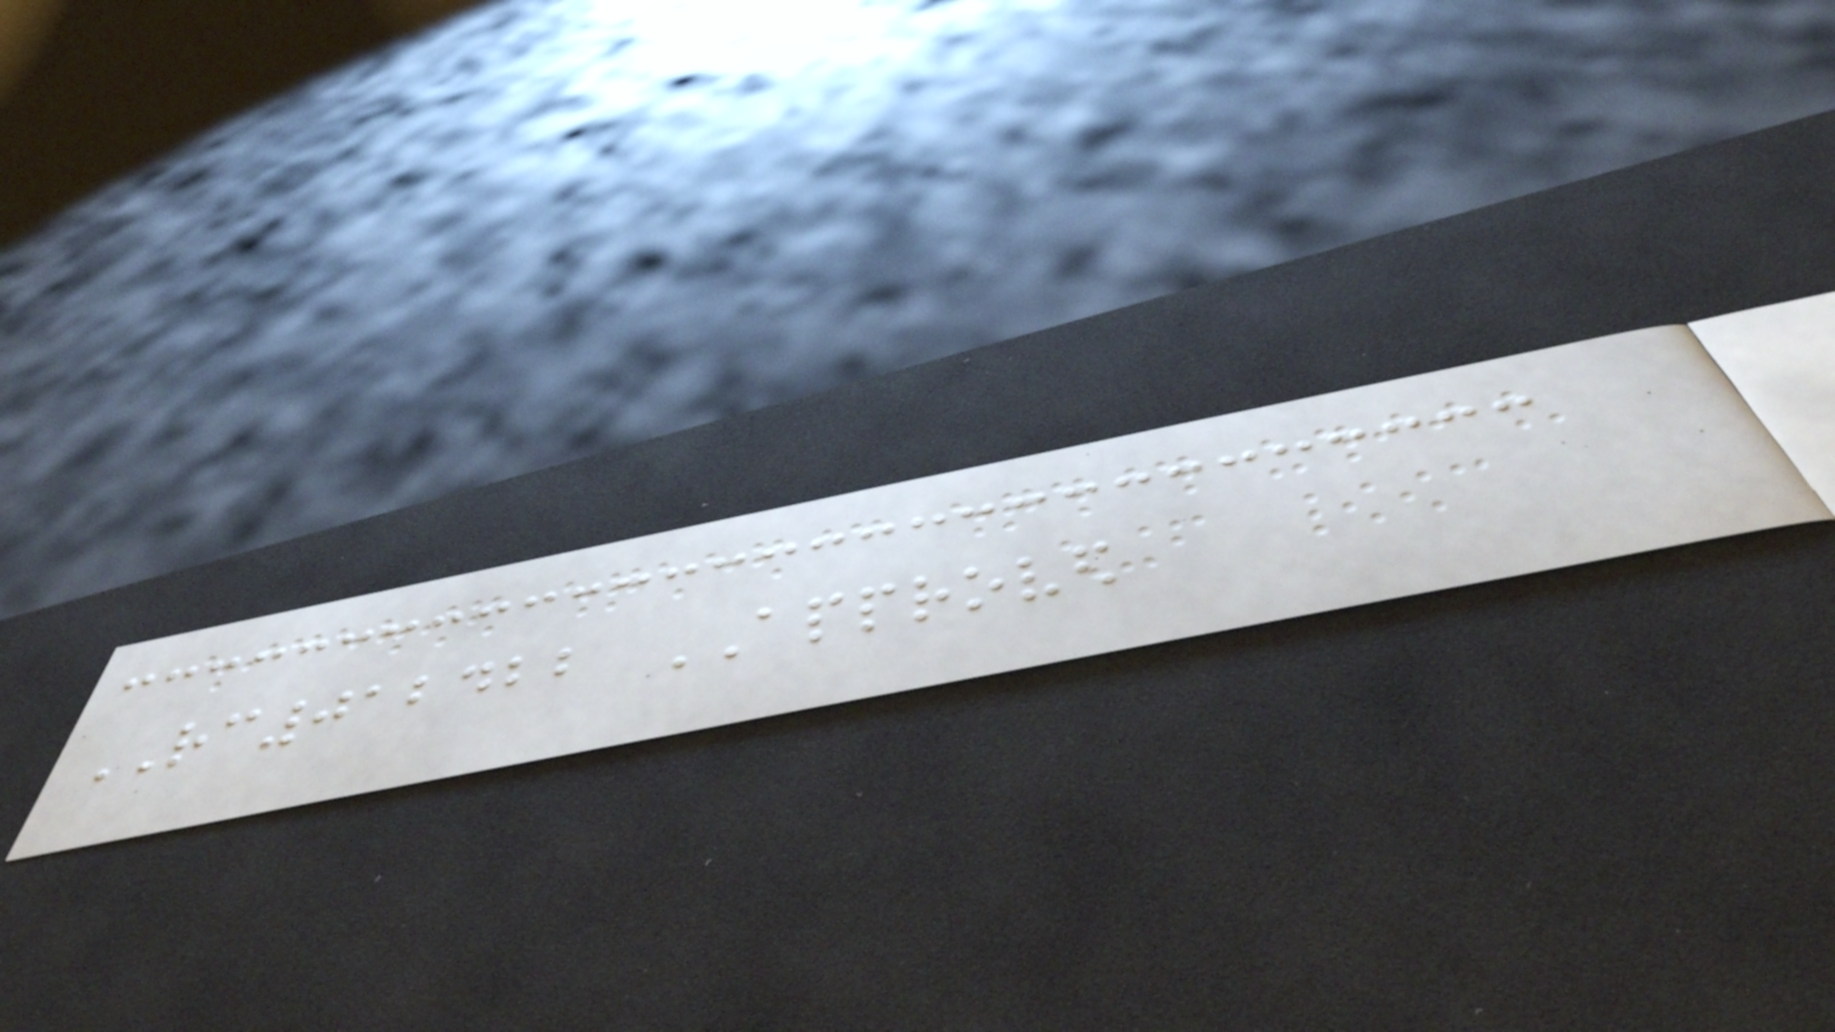RC012422 APPROVED
